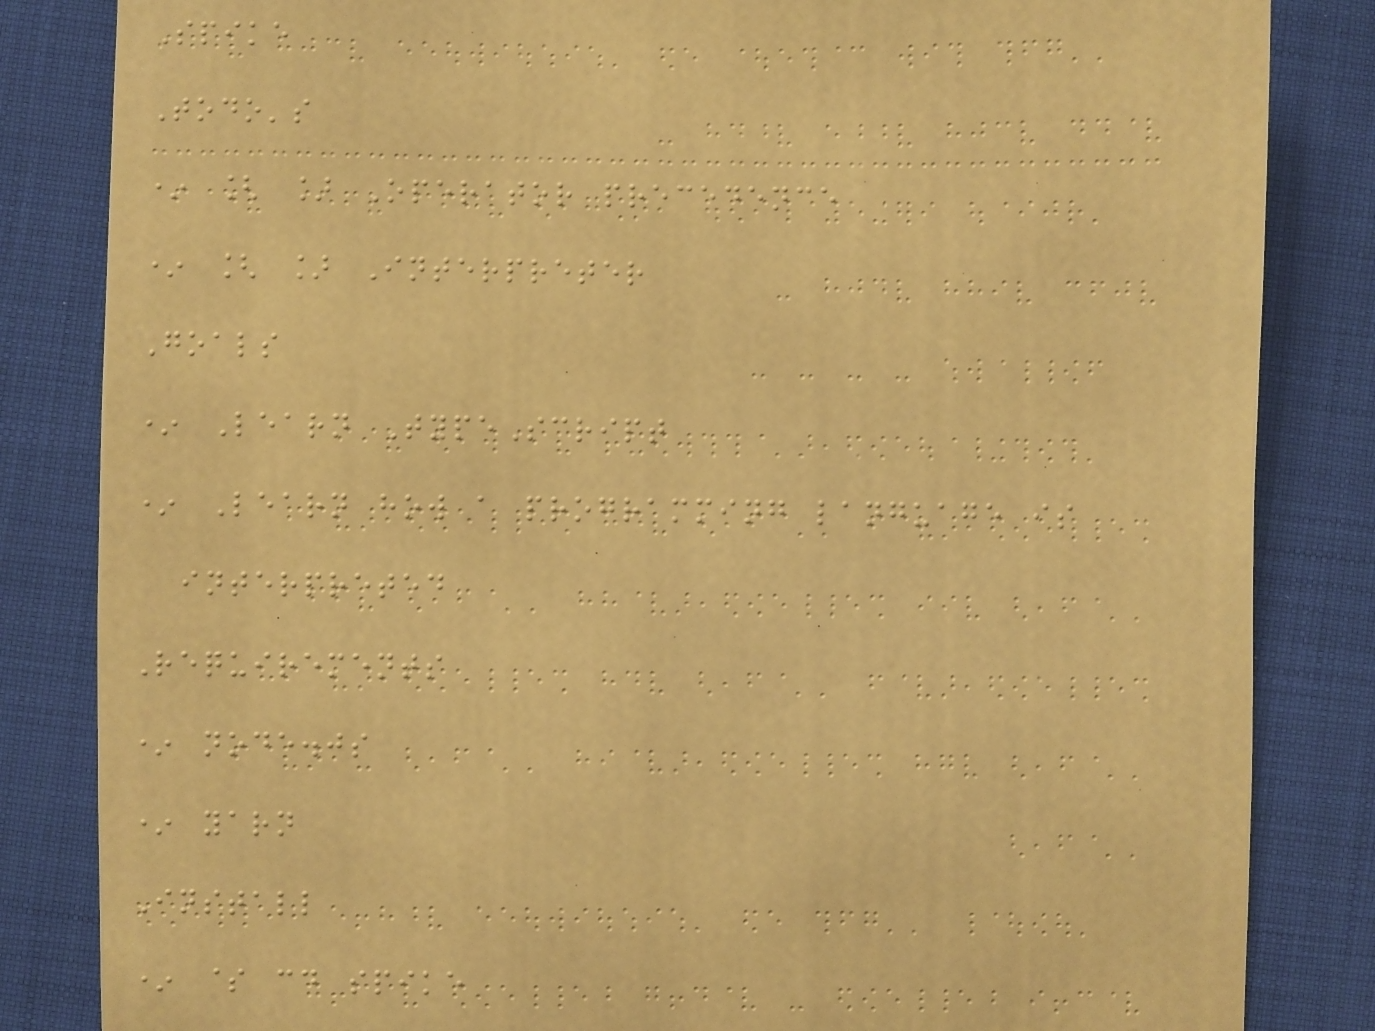Spike
Todo's
* [ ] Operator precedence
* [ ] Interpreter
Goals
* Learn TypeScript
* Learn how a programming language is
interpreted
Requirements
* node.js
* yarn
Install
* $ cd spike
